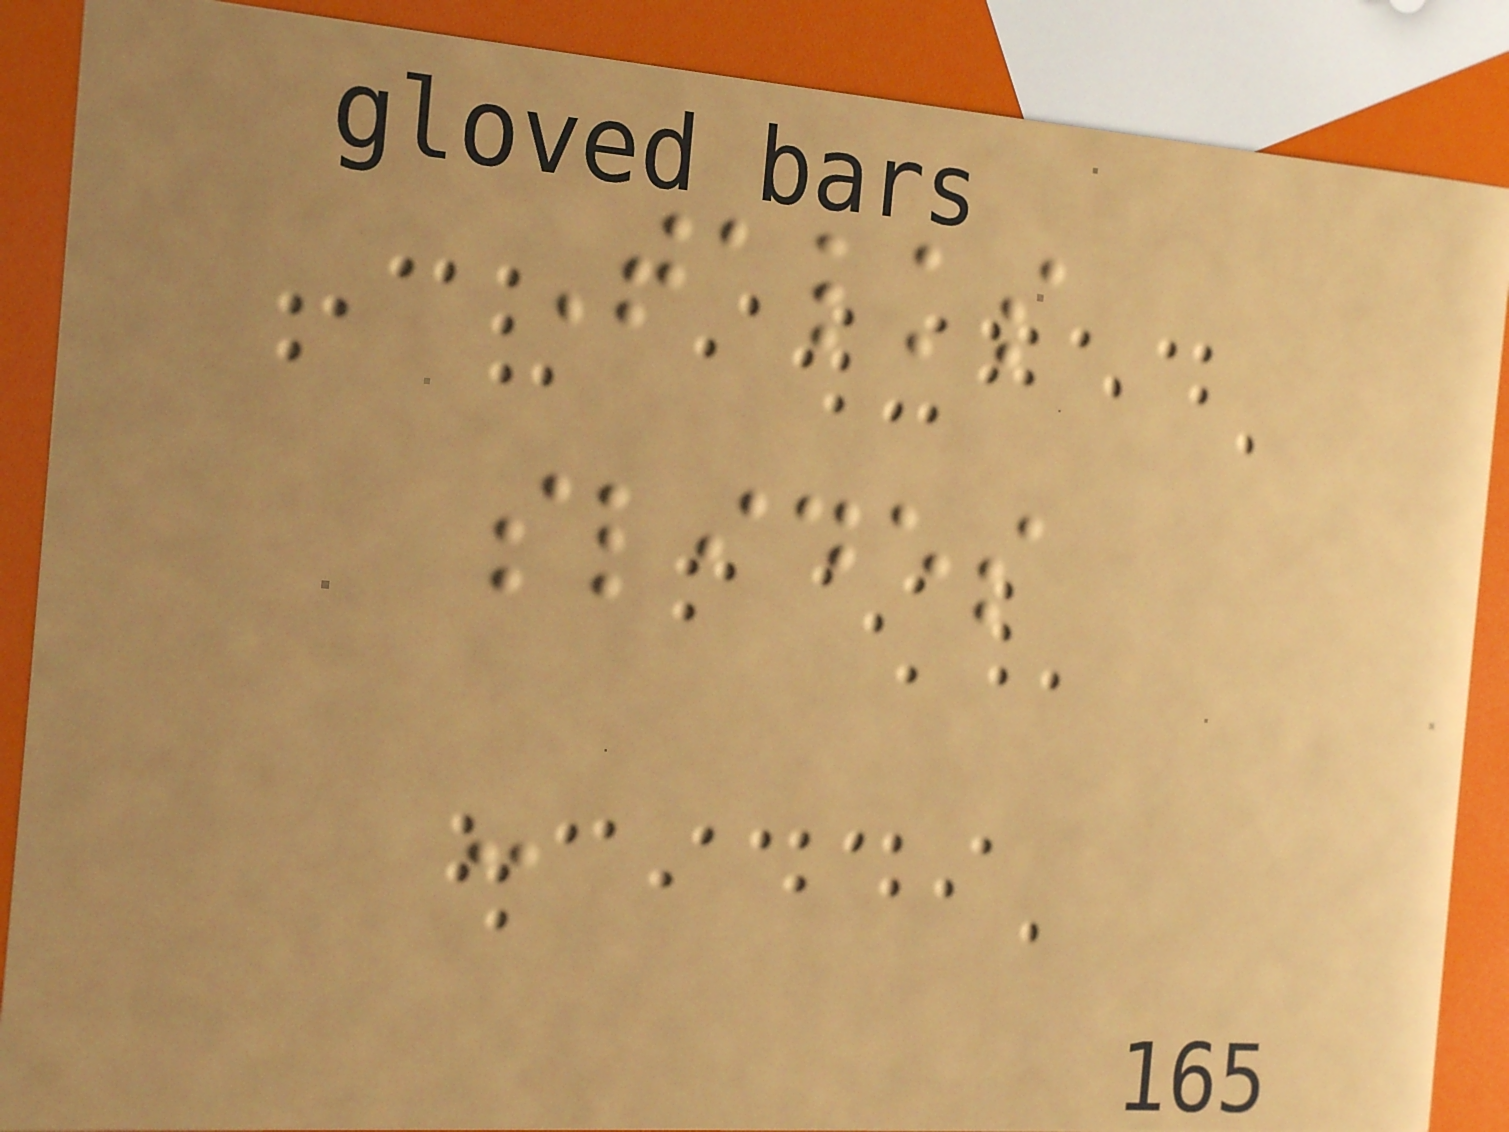Talks
slides
-
